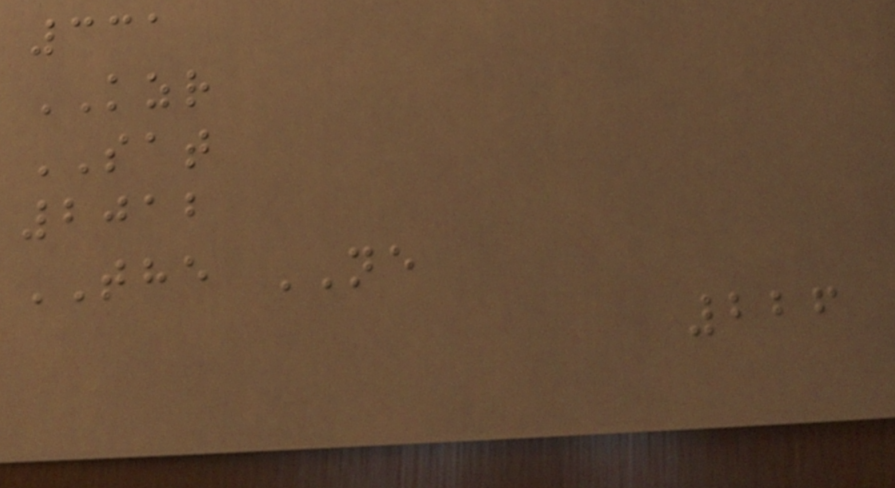331
KZR
SAT
2012
THE NE
226
